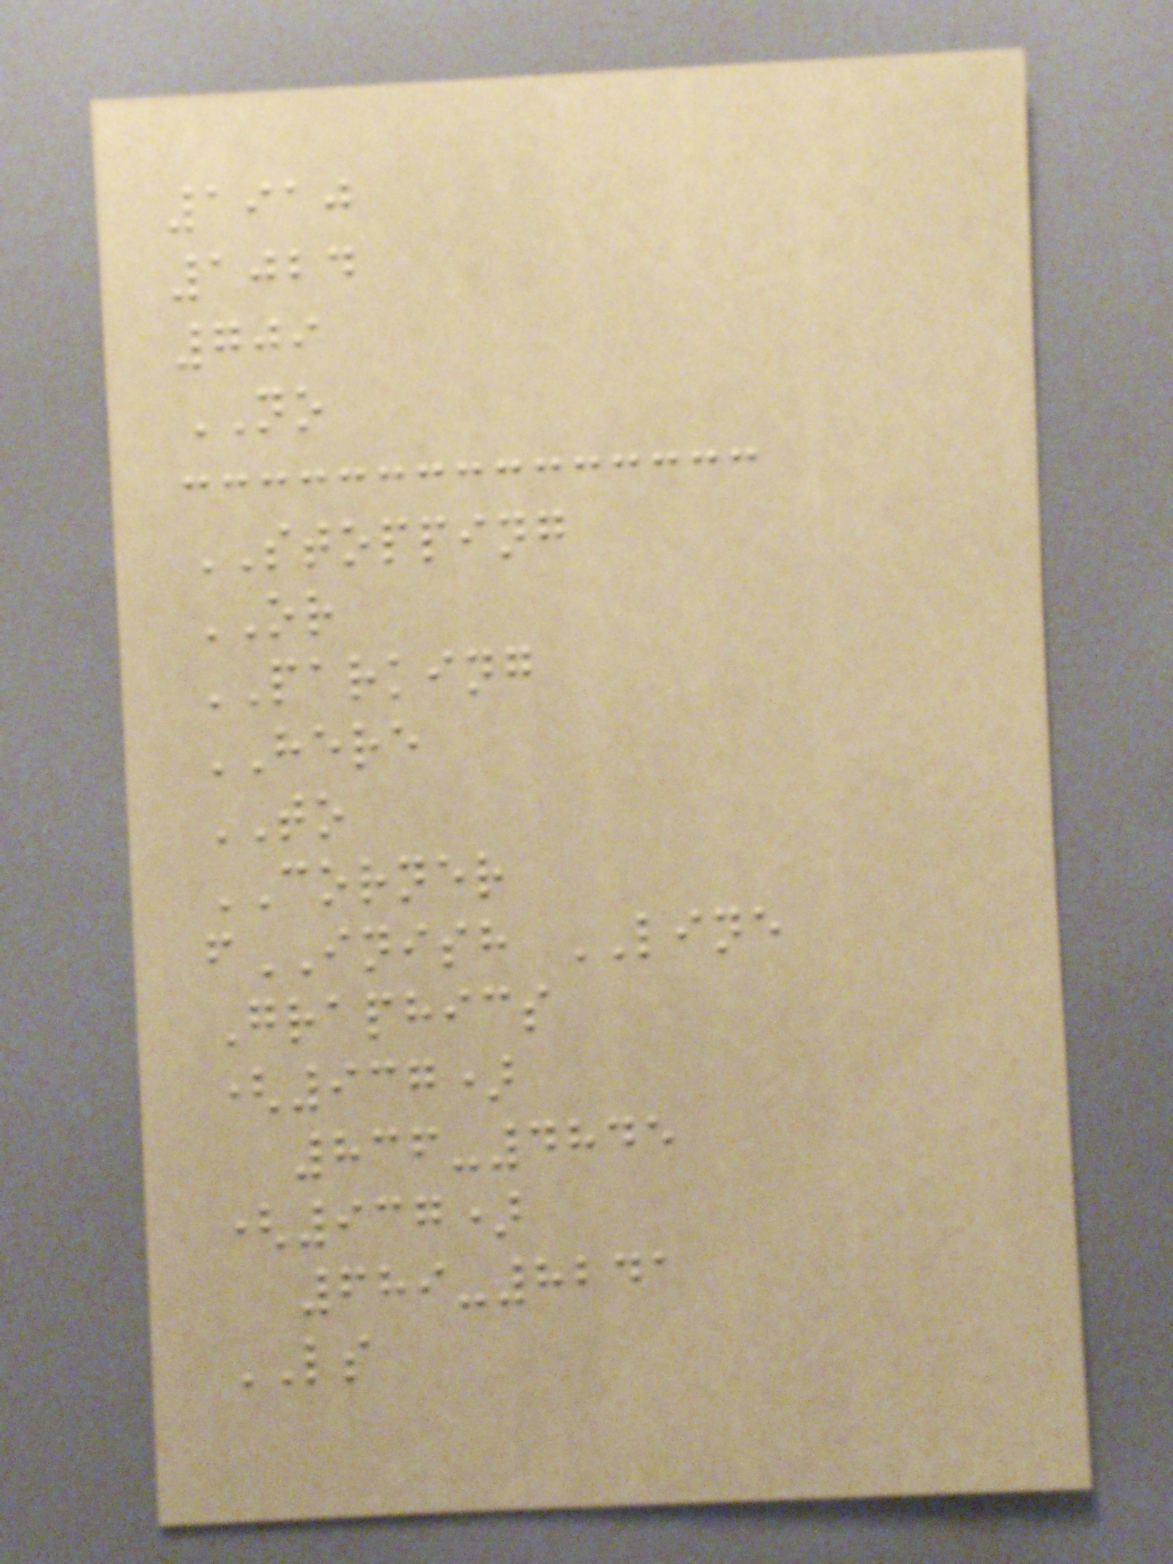1910
1024
709
NO
STOPPING
OR
PARKING
HERE
TO
CORNER
fINISH LINE
Graphics
(937)
836-4845
(937)
689-8241
LS
